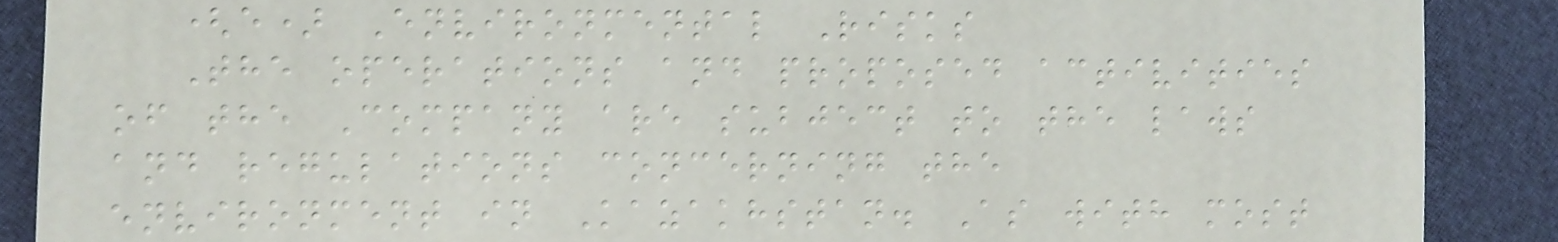(e) Environmental Risks
The operations and proposed activities
of the Company are subject to the laws
and regulations concerning the
environment in Kazakhstan. As with most
